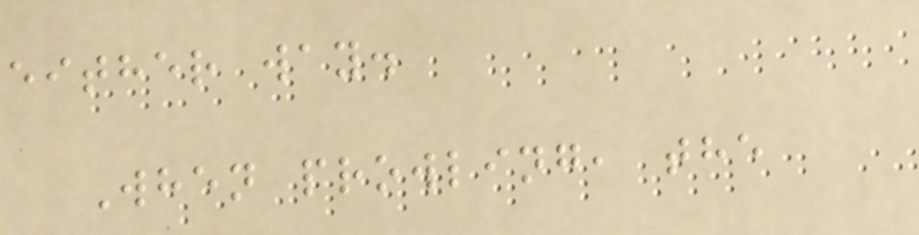either way.
When prowling, the
